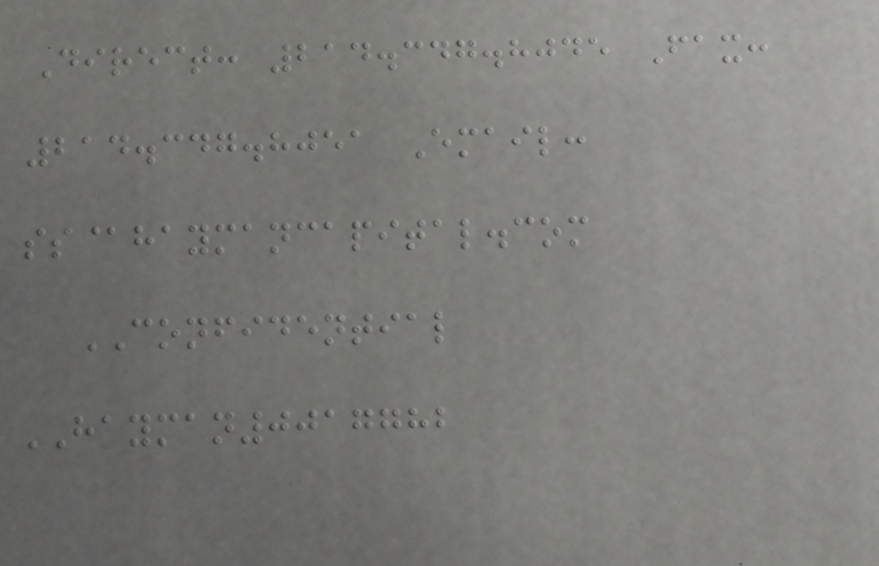Direct: 214.347.8045 Fax:
214.347.8051 Email:
ss@haymancapital.com
CONFIDENTIAL
HAYMAN0017782
